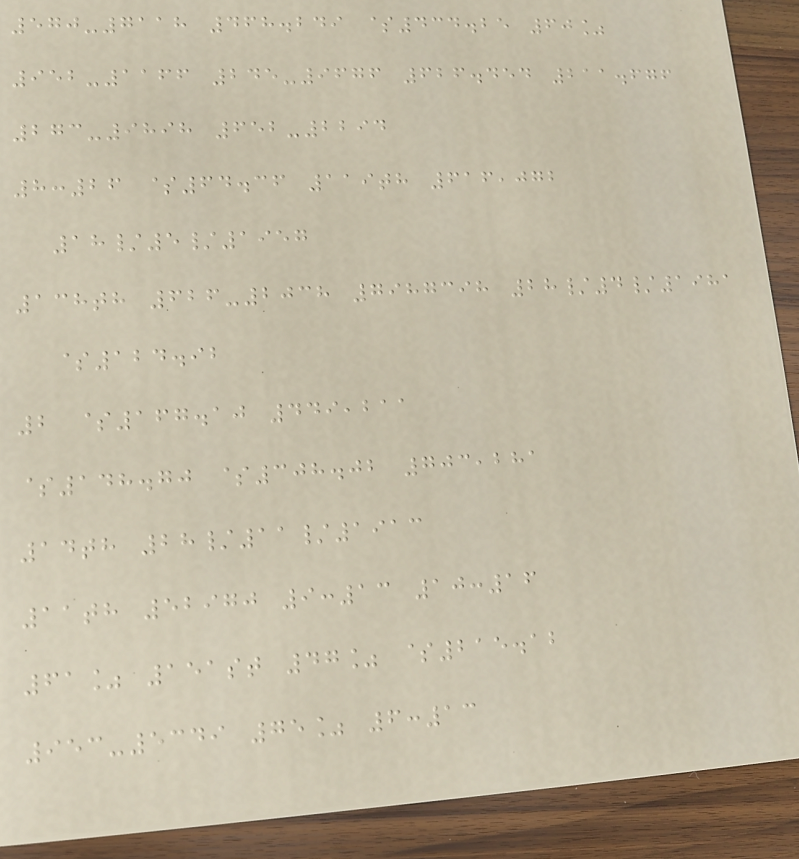570-7118 468.249 $434.25 60%
952-1166 245-9676 626.454 211.676
273-9898 652-2294
8:26 $64.36 119th 616,072
18/5/1957
138th 626-2038 7987398 28/4/1981
$124.92
2 $167.10 449,211
$148.70 $308.02 703,281
14th 28/11/1913
11th 52970 9:13 10:16
61% 151st 47% $215.12
953-5349 75% 6:13
